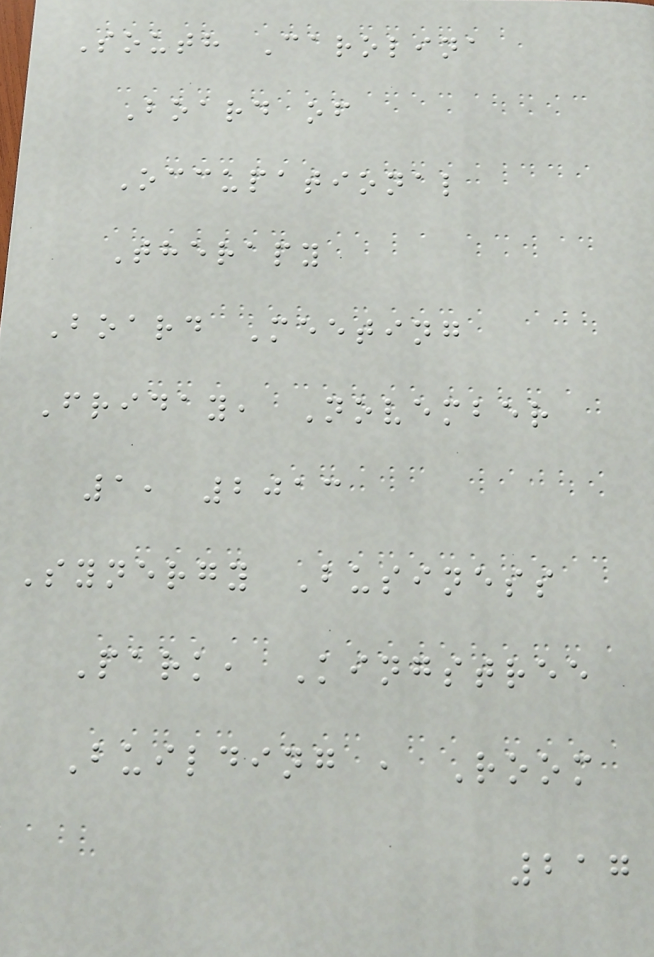South Carolina
Board of
Occupational
Therapy
Board Meeting
Friday, November
1, 2013
Synergy Business
Park, Kingstree
Building , Room
217
